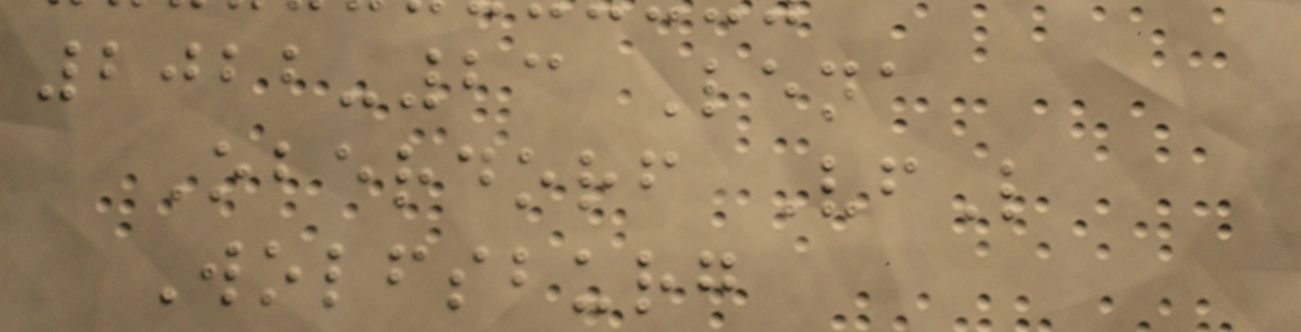2022-23 Lena
Oberdorf VfL
Wolfsburg
